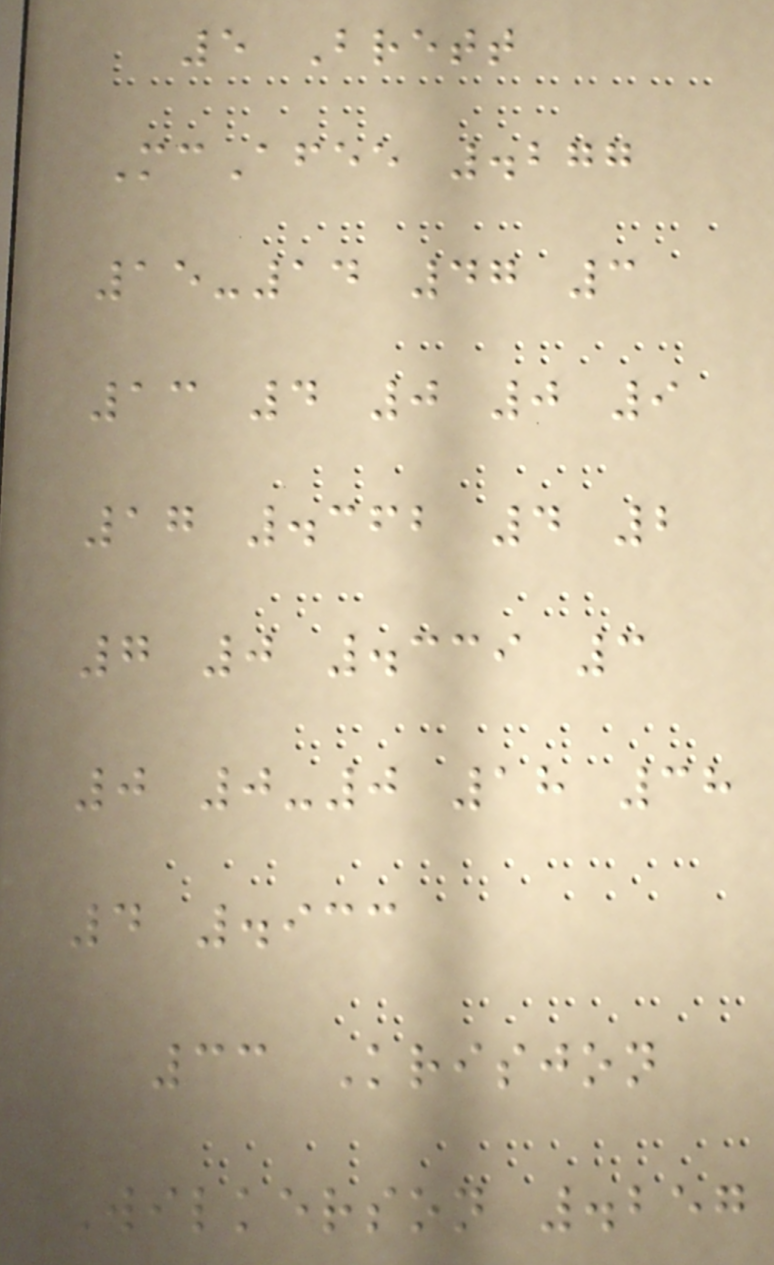5 Brett
McAfee .277
15-14 47 3
13 4 0 0 9
17 .362 4 2
7 0 .339 3
0 0-0 18 38
4 .933
33 Krisjon
Wilkerson .257
